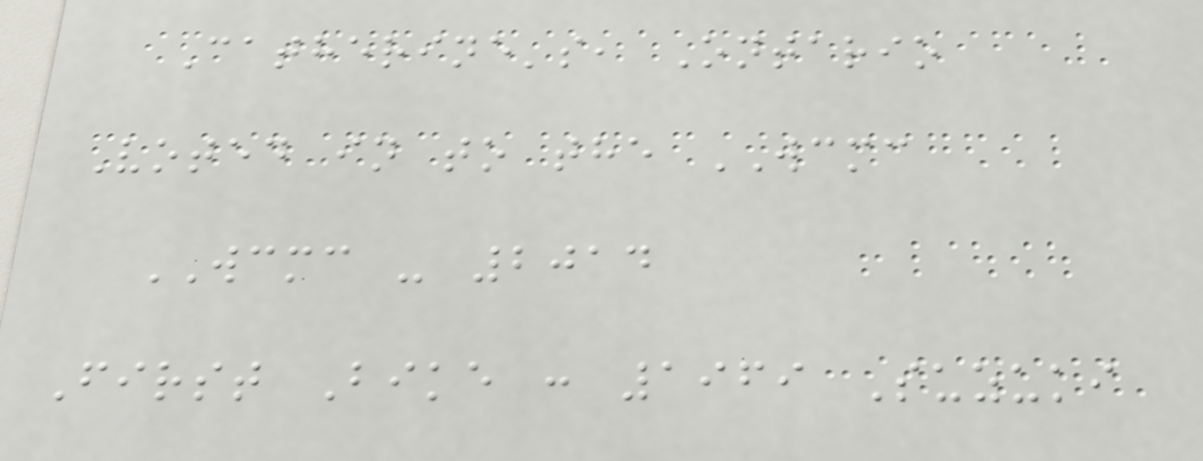Catherine's, Ontario
Voted in to the WCMC
WCMC - 2014
First Bike : 1969 Suzuki
